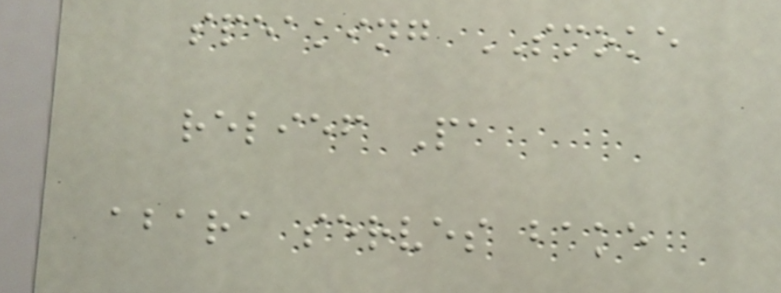speaking SMOKE
relief Pa
abara serves bake
